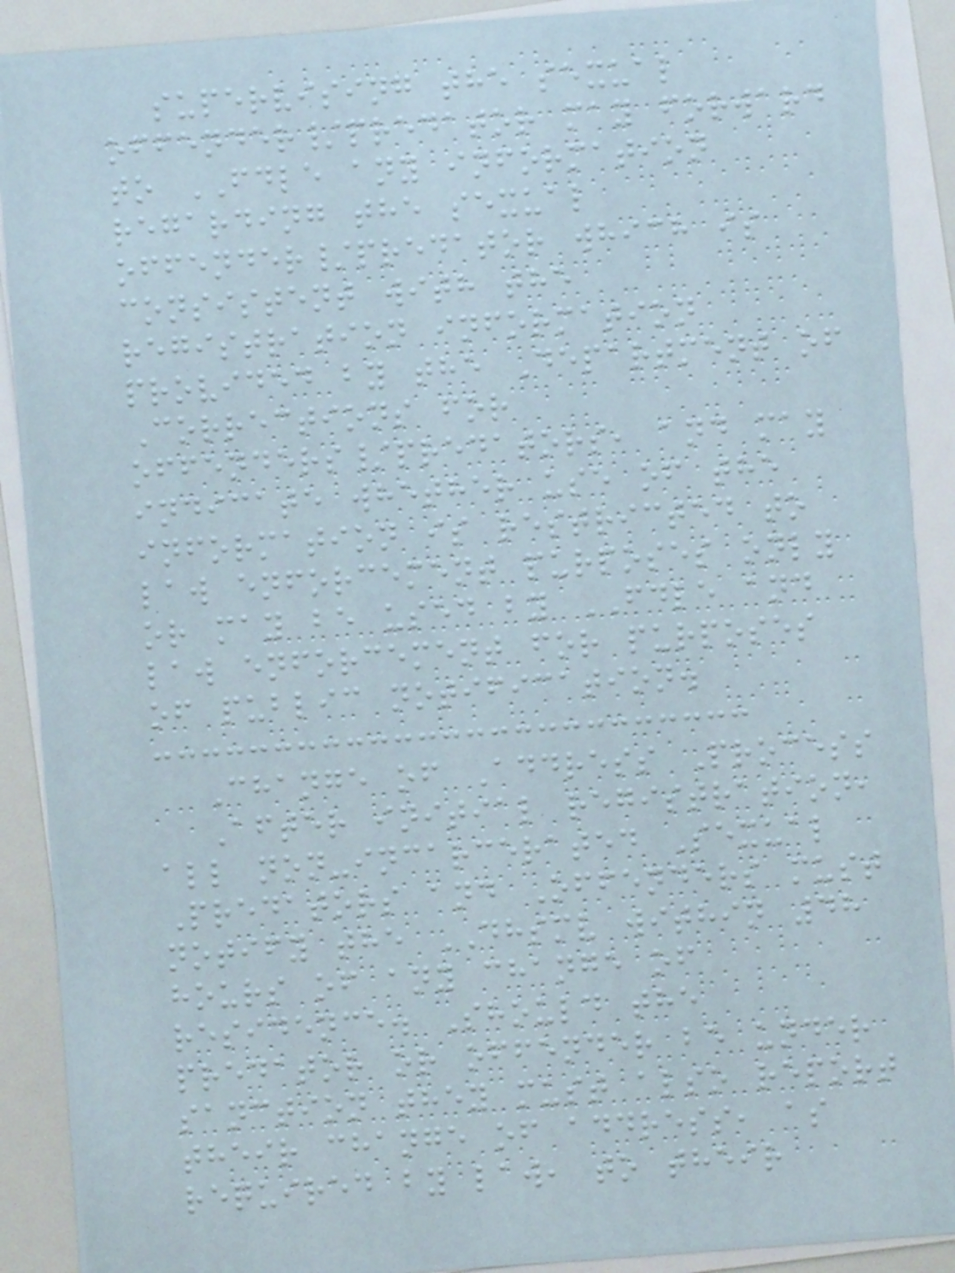supervising the sexual
offender/predator may forward
to FDLE any information
regarding the sexual
offender/predator which is
consistent with the
registration information
provided by the Department of
Corrections for
offenders/predators, and may
indicate whether use of the
information is restricted to
law enforcement purposes only
or may be used by FDLE and
law enforcement for purposes
of public notification.
Change of Address Process
After initial registration,
all non-incarcerated Sexual
Predators and Offenders must
notify the DHSMV within 48
hours of any change of
residence. Should the
predator or offender be under
sanction they must also report
their change of address, as
required by law, to their
